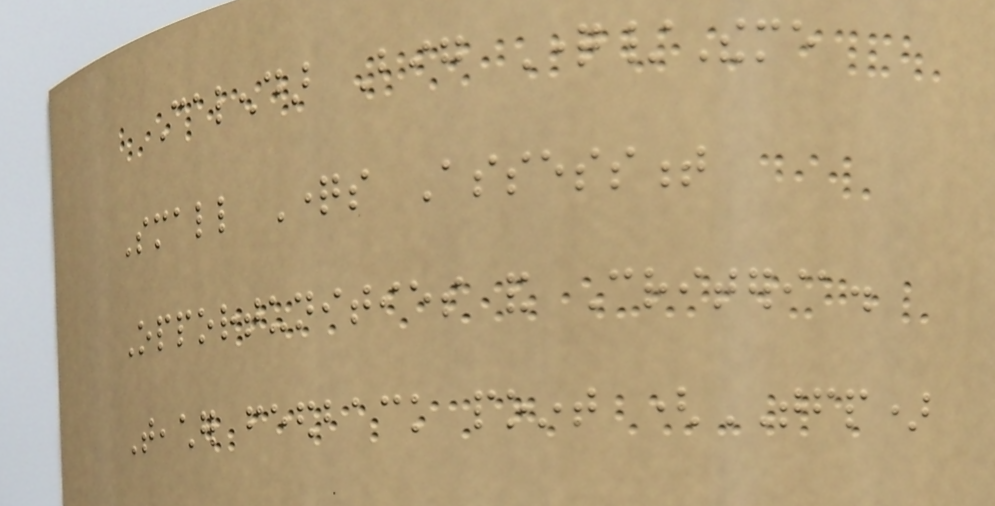Calendar Big Question/Theme
Small Questions Assessment
Opportunities and Criteria.
Teacher feedback point (TFP)
